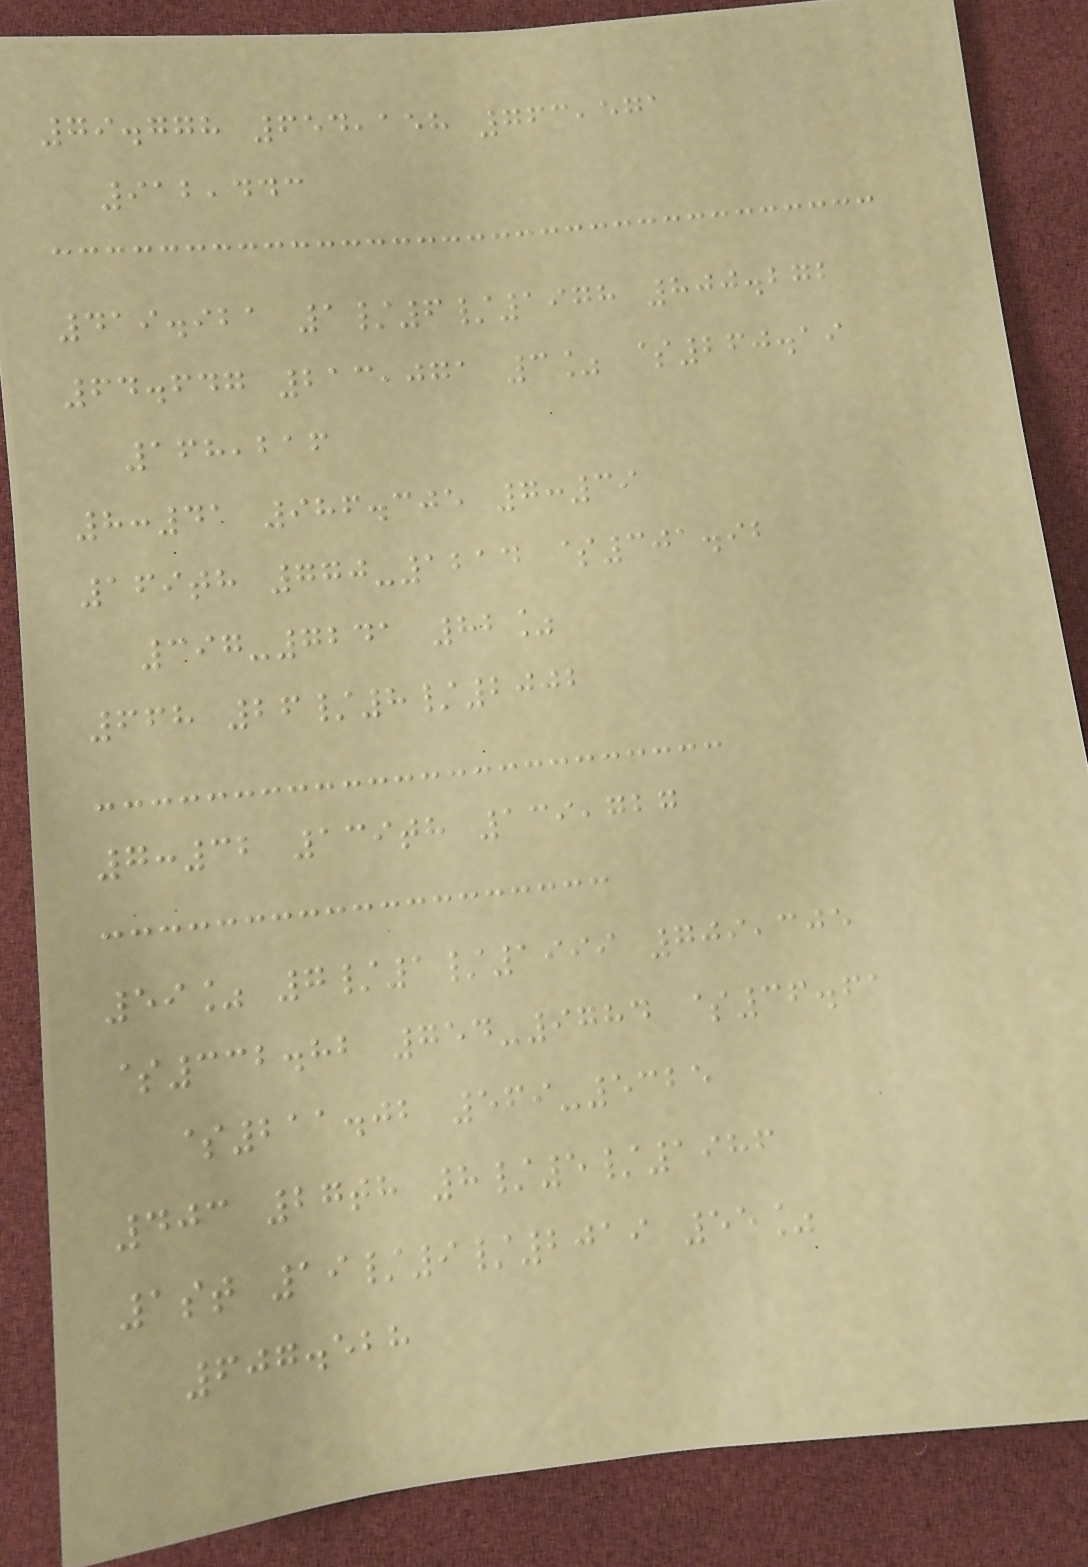79.778 654,158 763,571
912,443
419.921 1/6/1978 800.272
64.647 213,071 3% $260.19
168,216
8:41 986.305 7:39
169th 770-1214 $301.92
397-7241 82%
668 26/8/2002
7:32 139th 139,727
59% 7/1/1999 709,305
$332.82 754-9784 $36.61
$211.02 569-5325
403 27th 8/5/1986
1st 19/9/2019 55%
607.528
